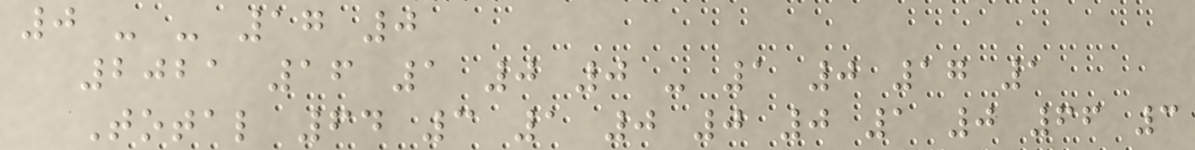0 - - 17 0
2021 16 1 0 0 - 1 0 17 1
Total 64 3 1 0 0 0 1 0 66 3
